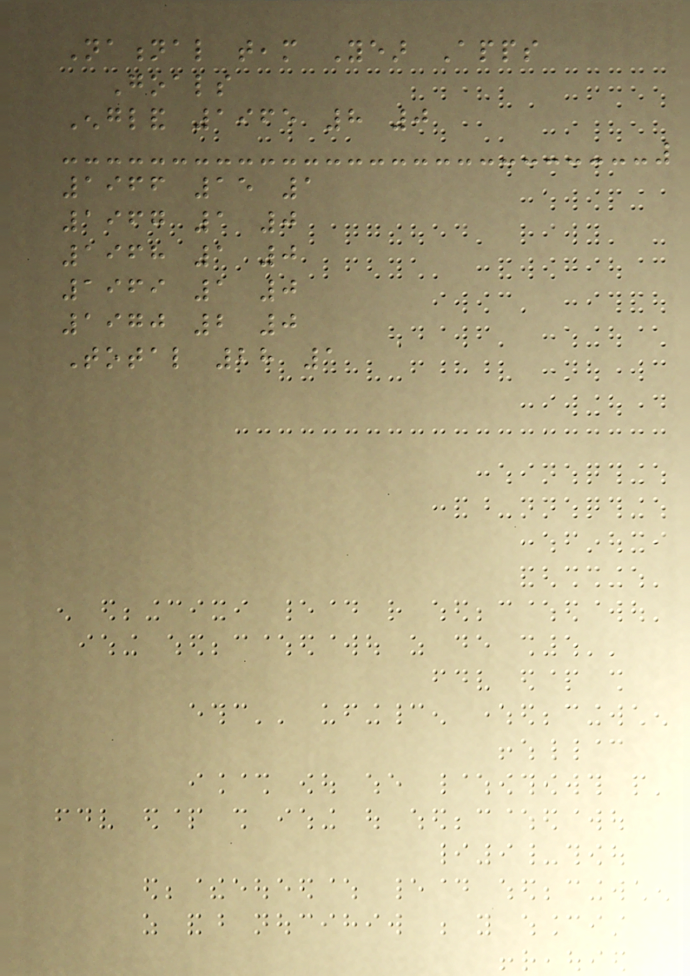National team Year Apps
Goals
England 1965 8 0
1966 15 1
1967 1 0
1968 1 0
1969 1 0
1970 2 0
Total 28 1
